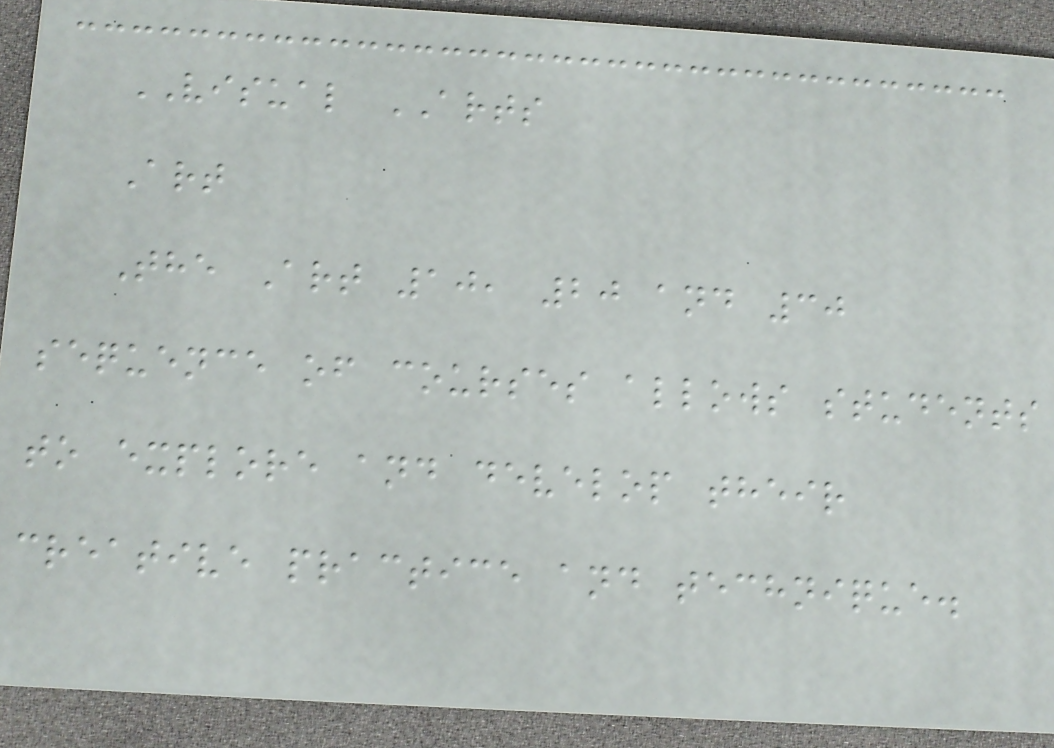VISUAL ARTS
Art
The Art 10, 20 and 30
sequence of courses allows students
to explore and develop their
creative practice and technique.
